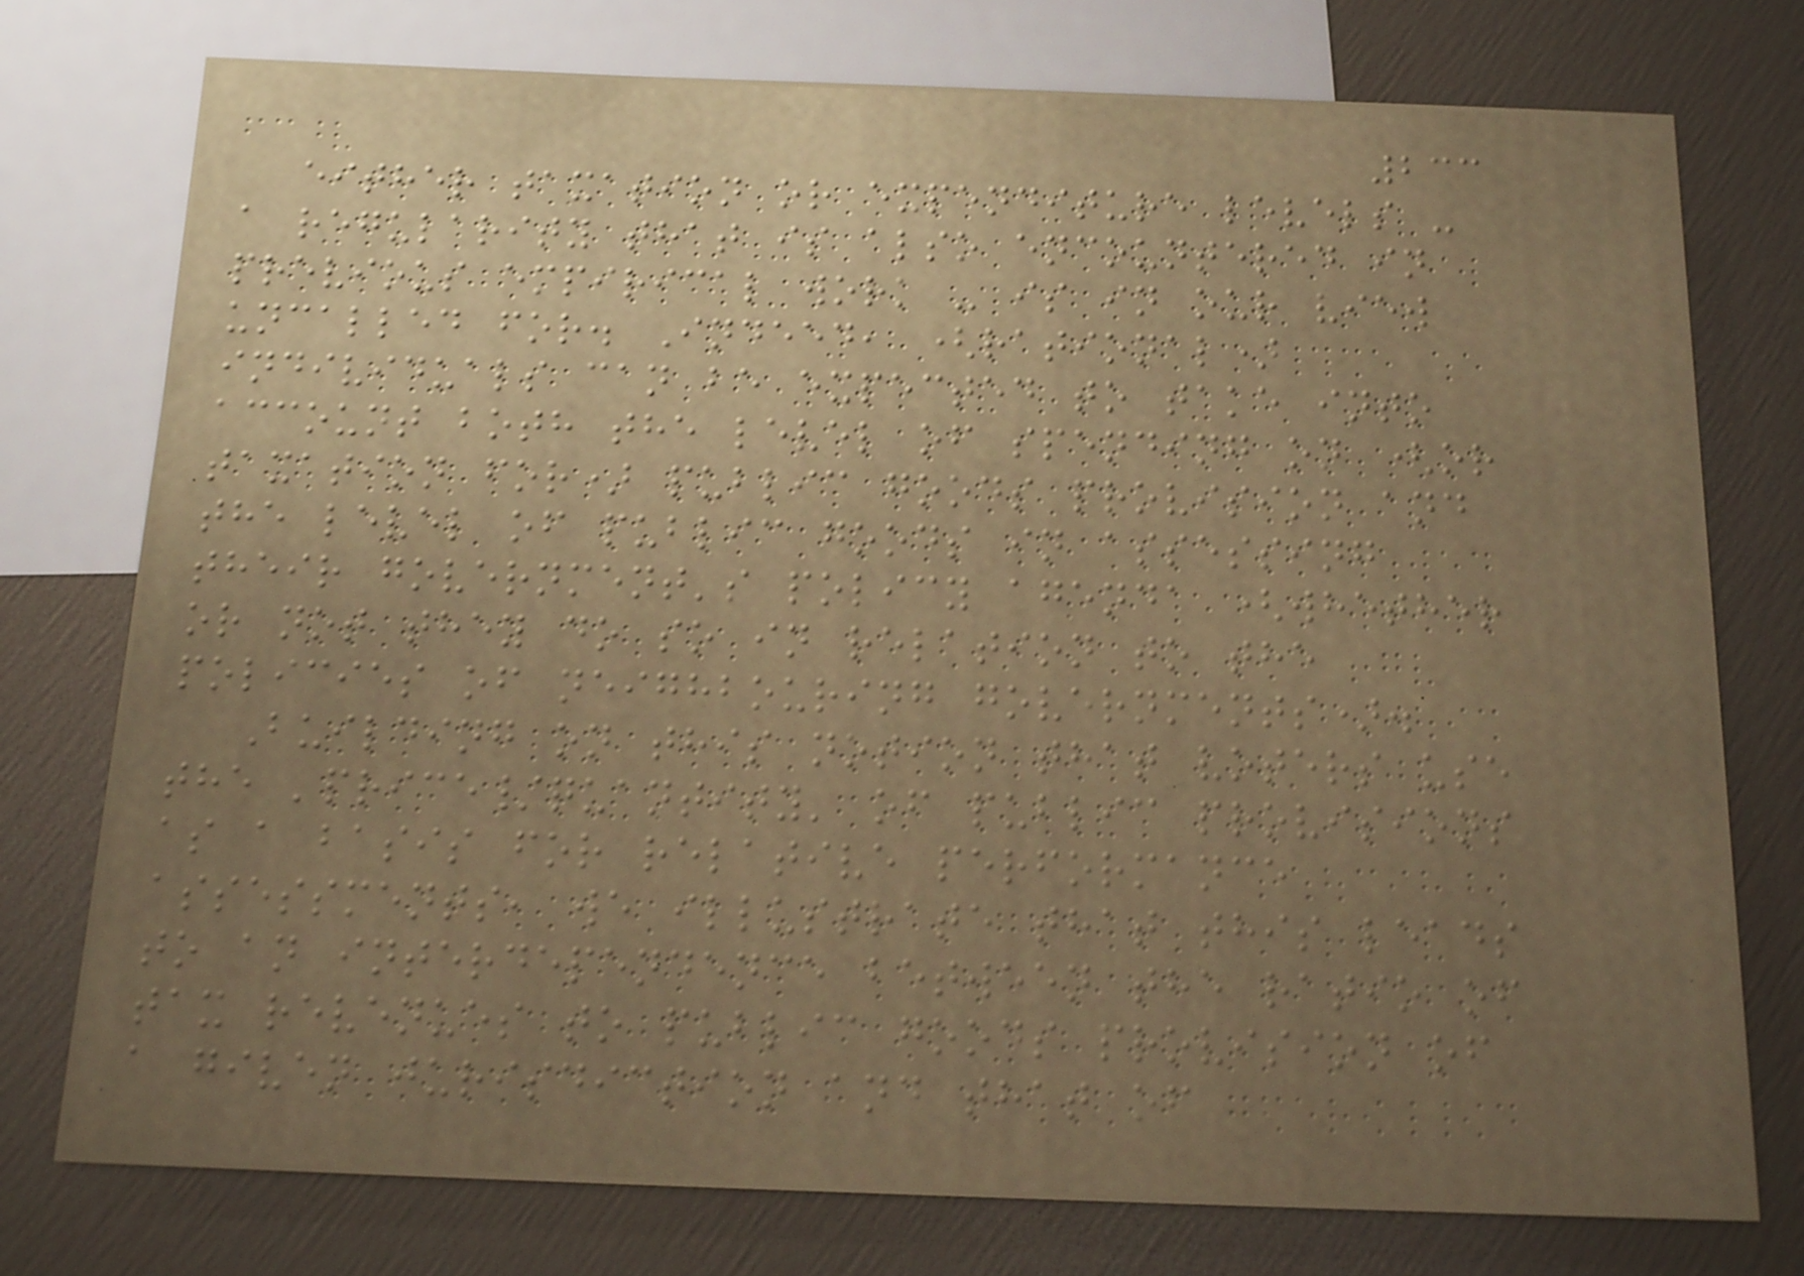233
either taxation or expenditure levels -
a regularity that is also encountered in
previous empirical work - is in our view
uncalled for. Indeed, (rational)
individuals can be expected to take into
account both the level of spending on (or
taxation for) public goods provision and
the level of public goods in assessing
their government's policy agenda (whether
or not they do so in relation to the
policies of neighbouring governments).
Building on this notion that voters use
the 'price/quantity' of public provisions
as a basis for relative performance
assessments, we illustrate that this leads
to an interdependence between the ratio of
tax revenues to public goods provision of
a given jurisdiction and that of
